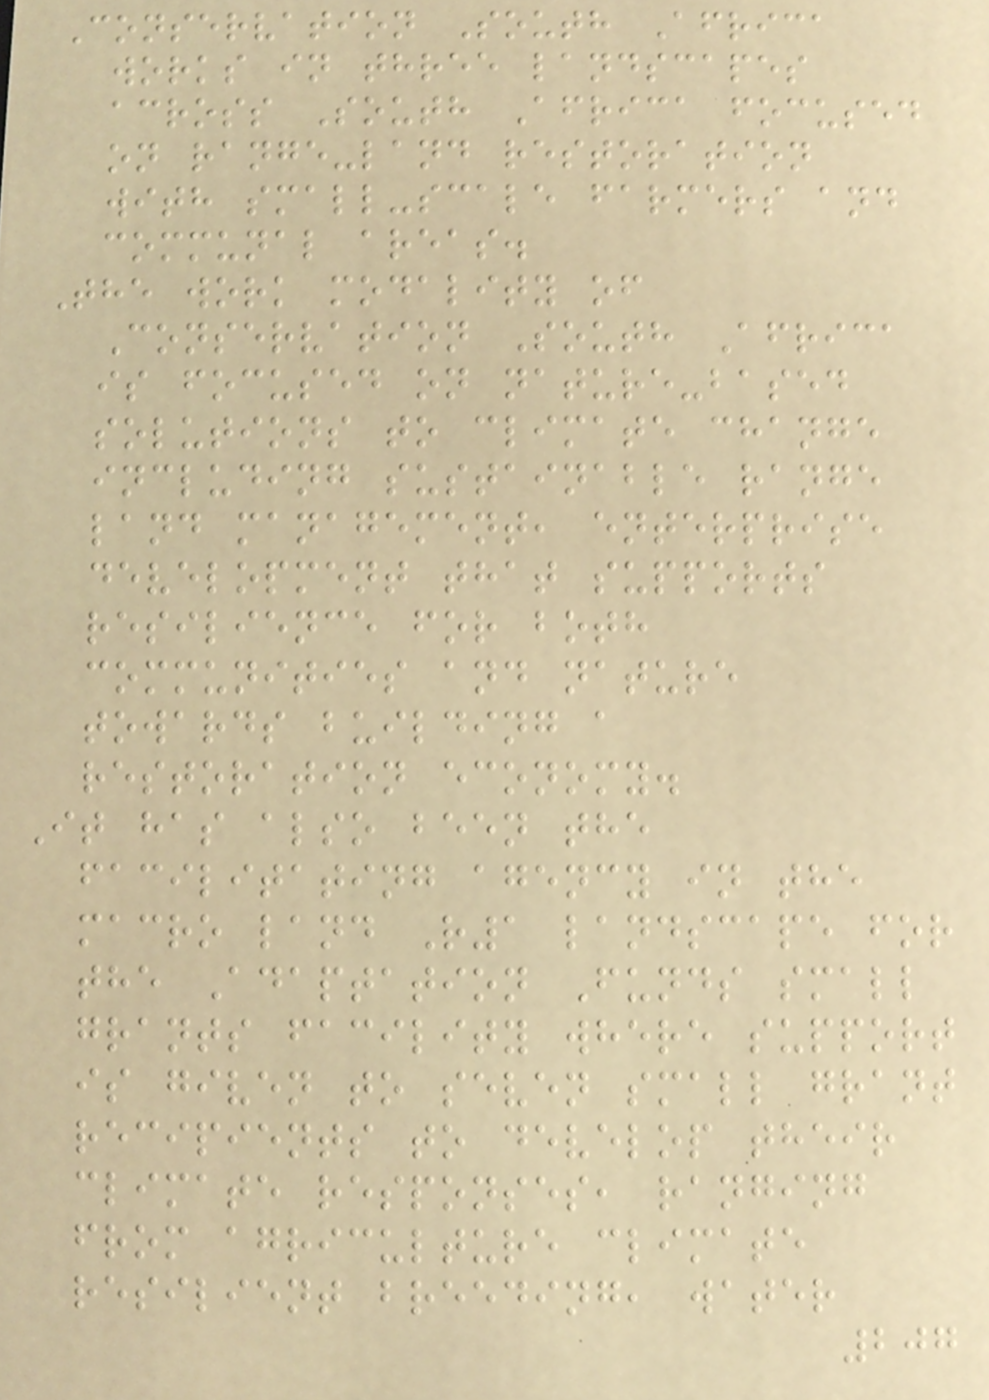Conservation South Africa
works in three landscapes
across South Africa focused
on range-land restoration
with small-scale farmers and
communal areas.
The work modality of
Conservation South Africa
is focused on nature-based
solutions to climate change
including sustainable range
land management, enterprise
development that supports
resilience for both
communities and nature
towards building a
restoration economy.
It has also been the
facilitating agency in the
macro land R1 landscape for
the Adaptation Funds small
grants facility where support
is given to seven small grant
recipients to develop their
climate responses, ranging
from agriculture climate
resilient breeding, water
207
